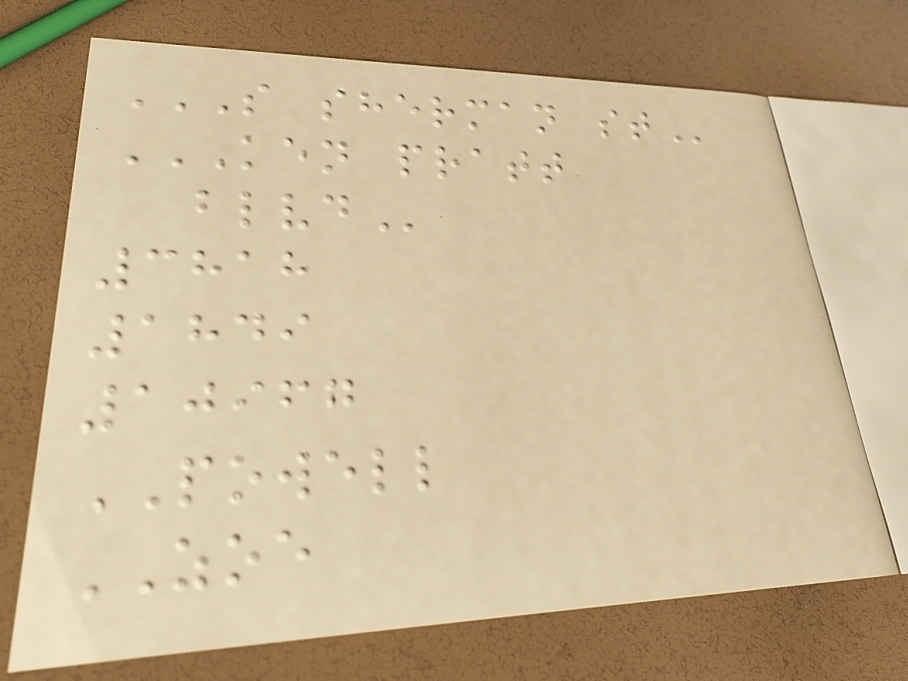S SHERMAN ST
KEN PRATT
BLVD
3818
1849
10967
POWELL
ZOE
